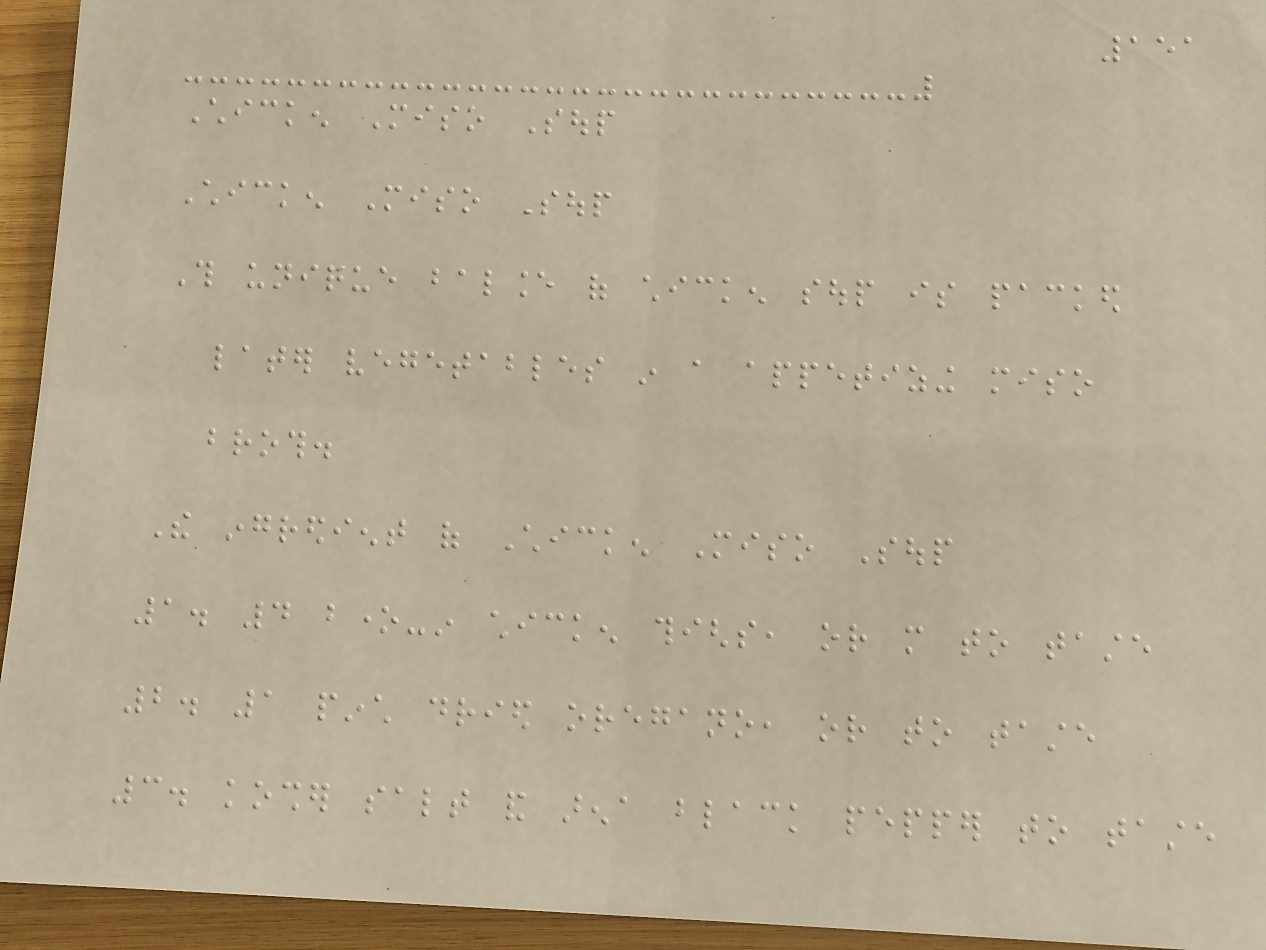151
Chicken Miso Soup
Chicken Miso Soup
This unique balance of chicken soup is packed
later vegetables in a appetizing miso
broth.
The ingredient of Chicken Miso Soup
1. 4 bone-in chicken thighs, or more to taste
2. 1 pinch dried oregano, or to taste
3. kosher salt and arena black pepper to taste
